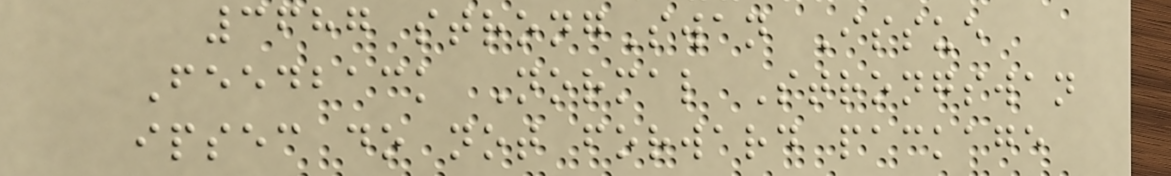3687 strongSwan Issue
Feedback Normal Strongswan
ipsec do not forward package
